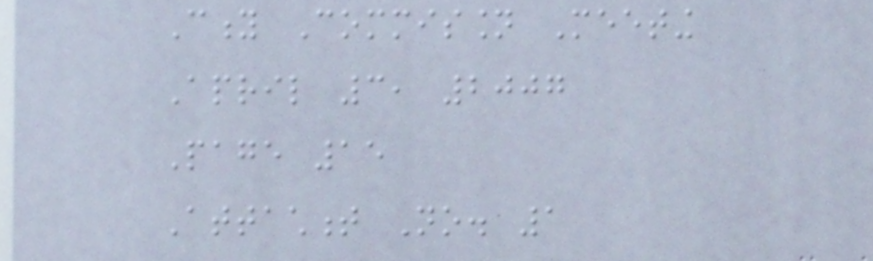City Commission Meeting
April 3, 2007
Page 15
Attachment No. 1
